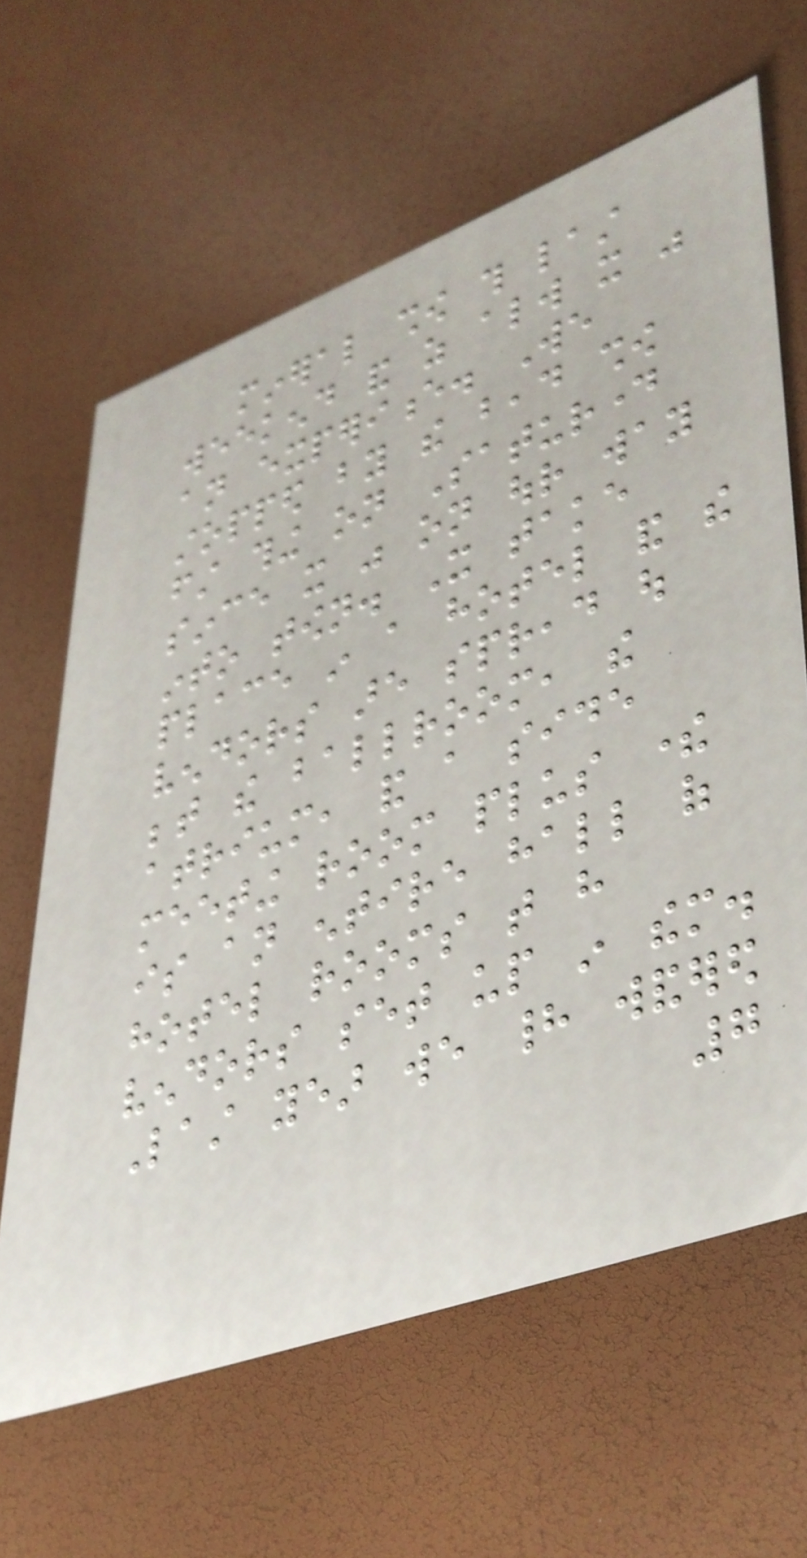mineral show this last
weekend and as always it was
an experience. We
stopped by the bead show
first thing on Saturday
since it was on our way
into town. It take
place in a hotel and the
vendors are spread out
between the ballroom, the
atrium, and a side
meeting room plus there
is an entire hall of
hotel rooms that have
vendors set up in them.
Last year we had wandered
7
